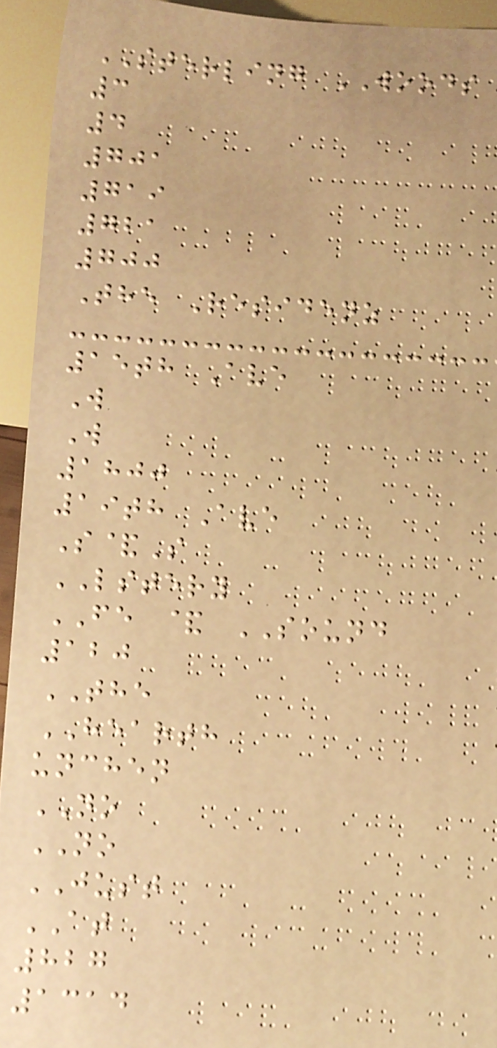STERLING WOODS
3
4
701
719
721
700
The Residenz
15th Ave
W
W
1800
19th Ave
S&S
LSTERY
FE & SOUND
120
THE
HEARTH
unchen
NO
NO
JUST
AT
827
1314
